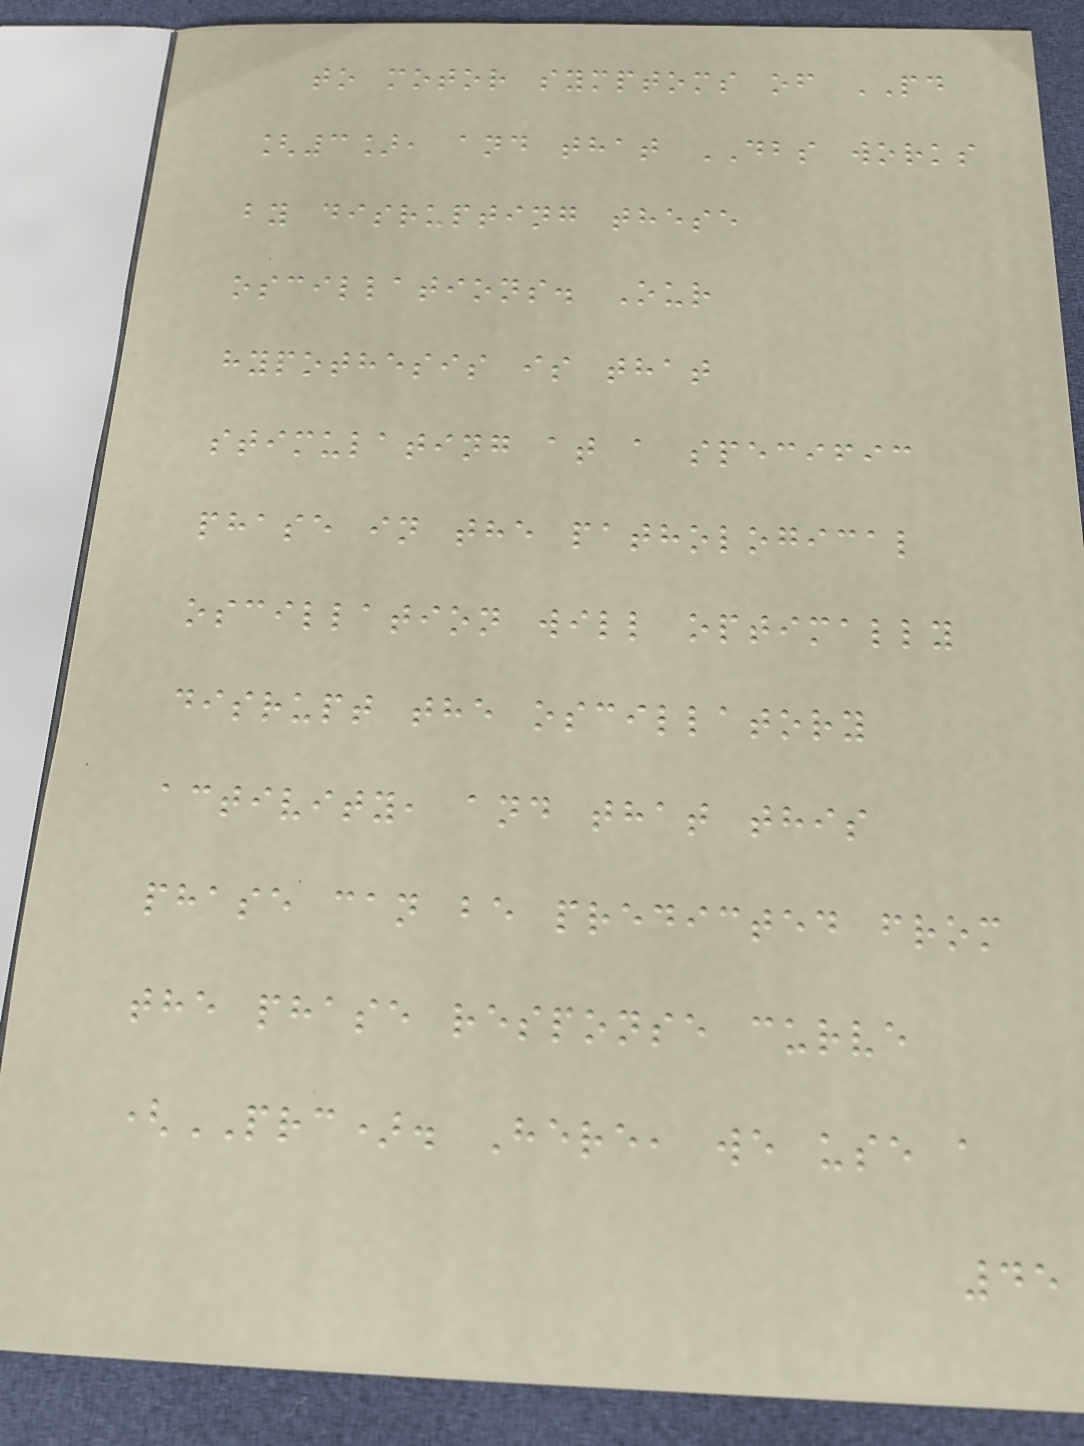to motor symptoms of PD
[3], and that DBS works
by disrupting these
oscillations. Our
hypothesis is that
stimulating at a specific
phase in the pathological
oscillation will optimally
disrupt the oscillatory
activity, and that this
phase can be predicted from
the phase response curve
(PRC). Here, we use a
45
